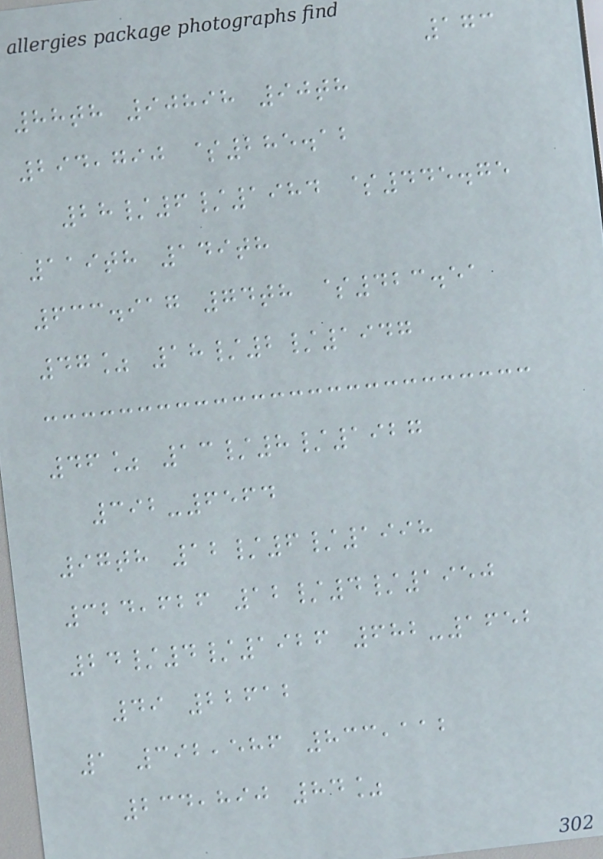173
88th 90898 90th
294,790 $285.12
28/6/1984 $445.75
119th 149th
633.917 74th $423.51
47% 18/2/1947
46% 13/8/1927
392-6564
97th 12/6/1998
324,626 12/4/1950
24/4/1926 682-1652
49 22612
1 392,586 833,112
234,890 84%
